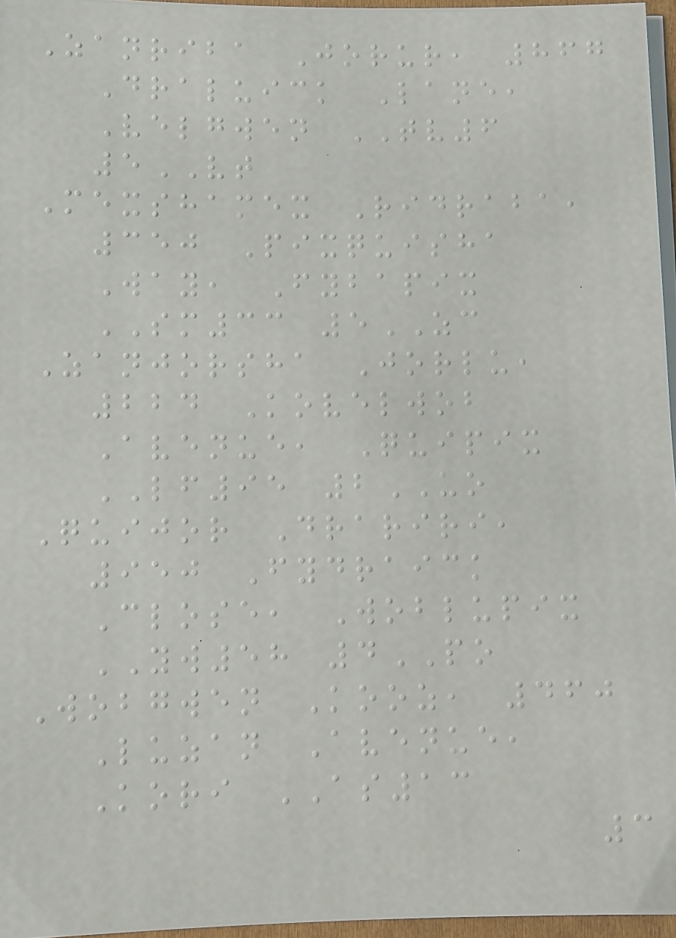Zanriba Jorur, 867
Draluick Lane,
Velgwen TV6
5VT
Mexshamex Ridraba,
350 Pixquisha
Way, Fybapix
SM33 5ZC
Zanjorsha Jorlu,
224 Kovelwob
Avenue, Quipix
LF95 2UO
Quijor Drariri,
950 Fydraick
Close, Woblupix
YW58 4PO
Wobgwen Kooz, 460
Luzan Avenue,
Kori AS13
3
